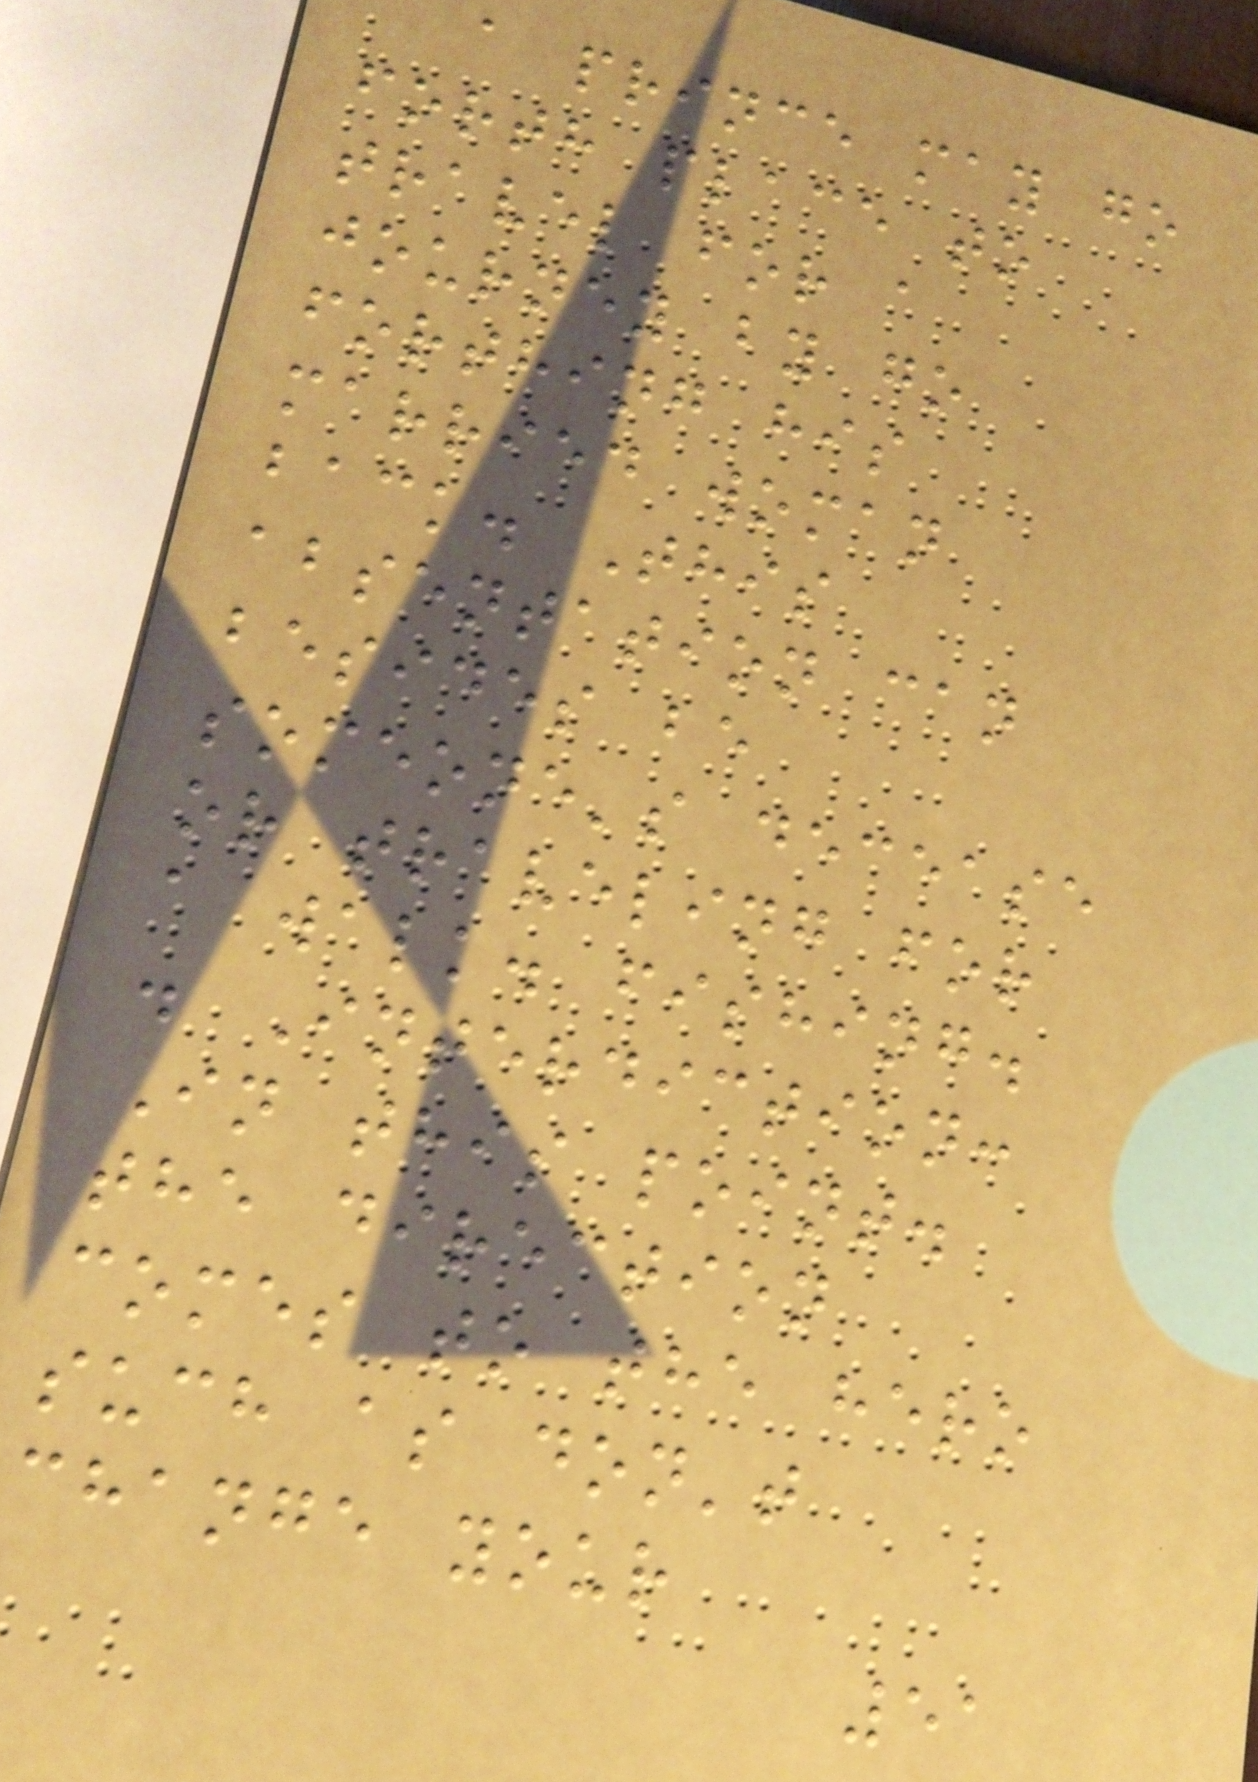a prince may go
forth place to
travel for a
journey by go
forthing his
married woman
back. This
absentation can
besides be
someone's decease
or traveling for
a walk. fishing.
. Interdiction:
In this point.
the direction
comes to the hero
such as don't
change your
51
